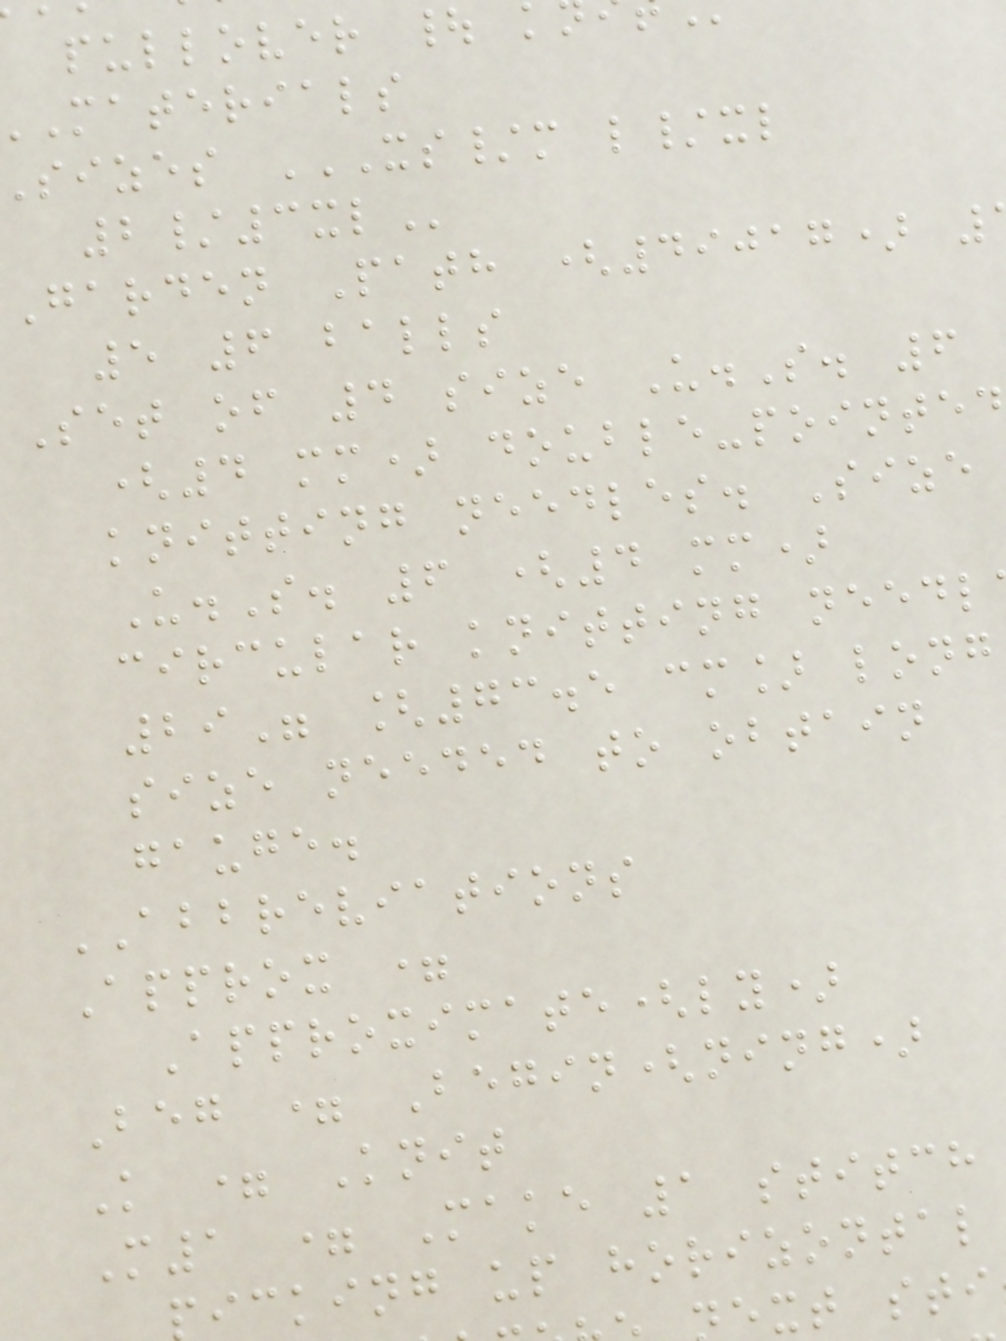pullover |
materials
Garden Path (49017)
5 6 balls
Set of 4 size U.S. 6
(4 mm) double-pointed
knitting needles. Size
U.S. 6 (4 mm)
circular knitting needl
29" [73.5 cm] long
size needed to obtain
gauge.
ABBREVIATIONS
Approx =
Approximate(ly)
Beg = Begin(ning)
K = Knit
M1 = Make 1 stitch
icking up horizontal
ext sti
